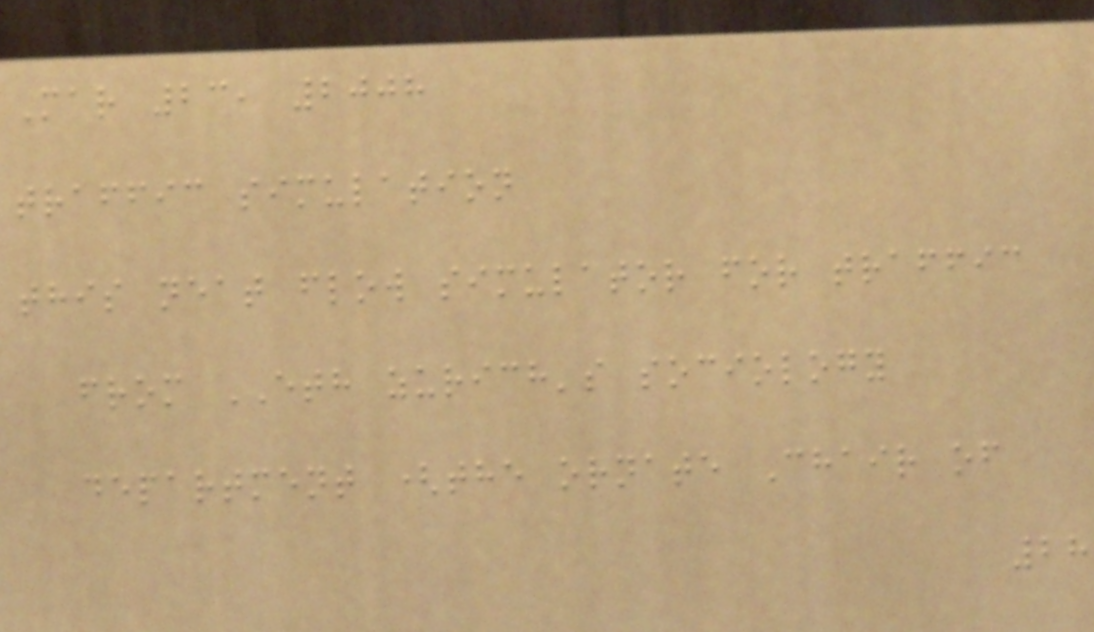Mar 23, 2008
traffic simulation
this neat flow simulator for traffic
from ETH zurich's sociology
department (the ornate Chair of
28
